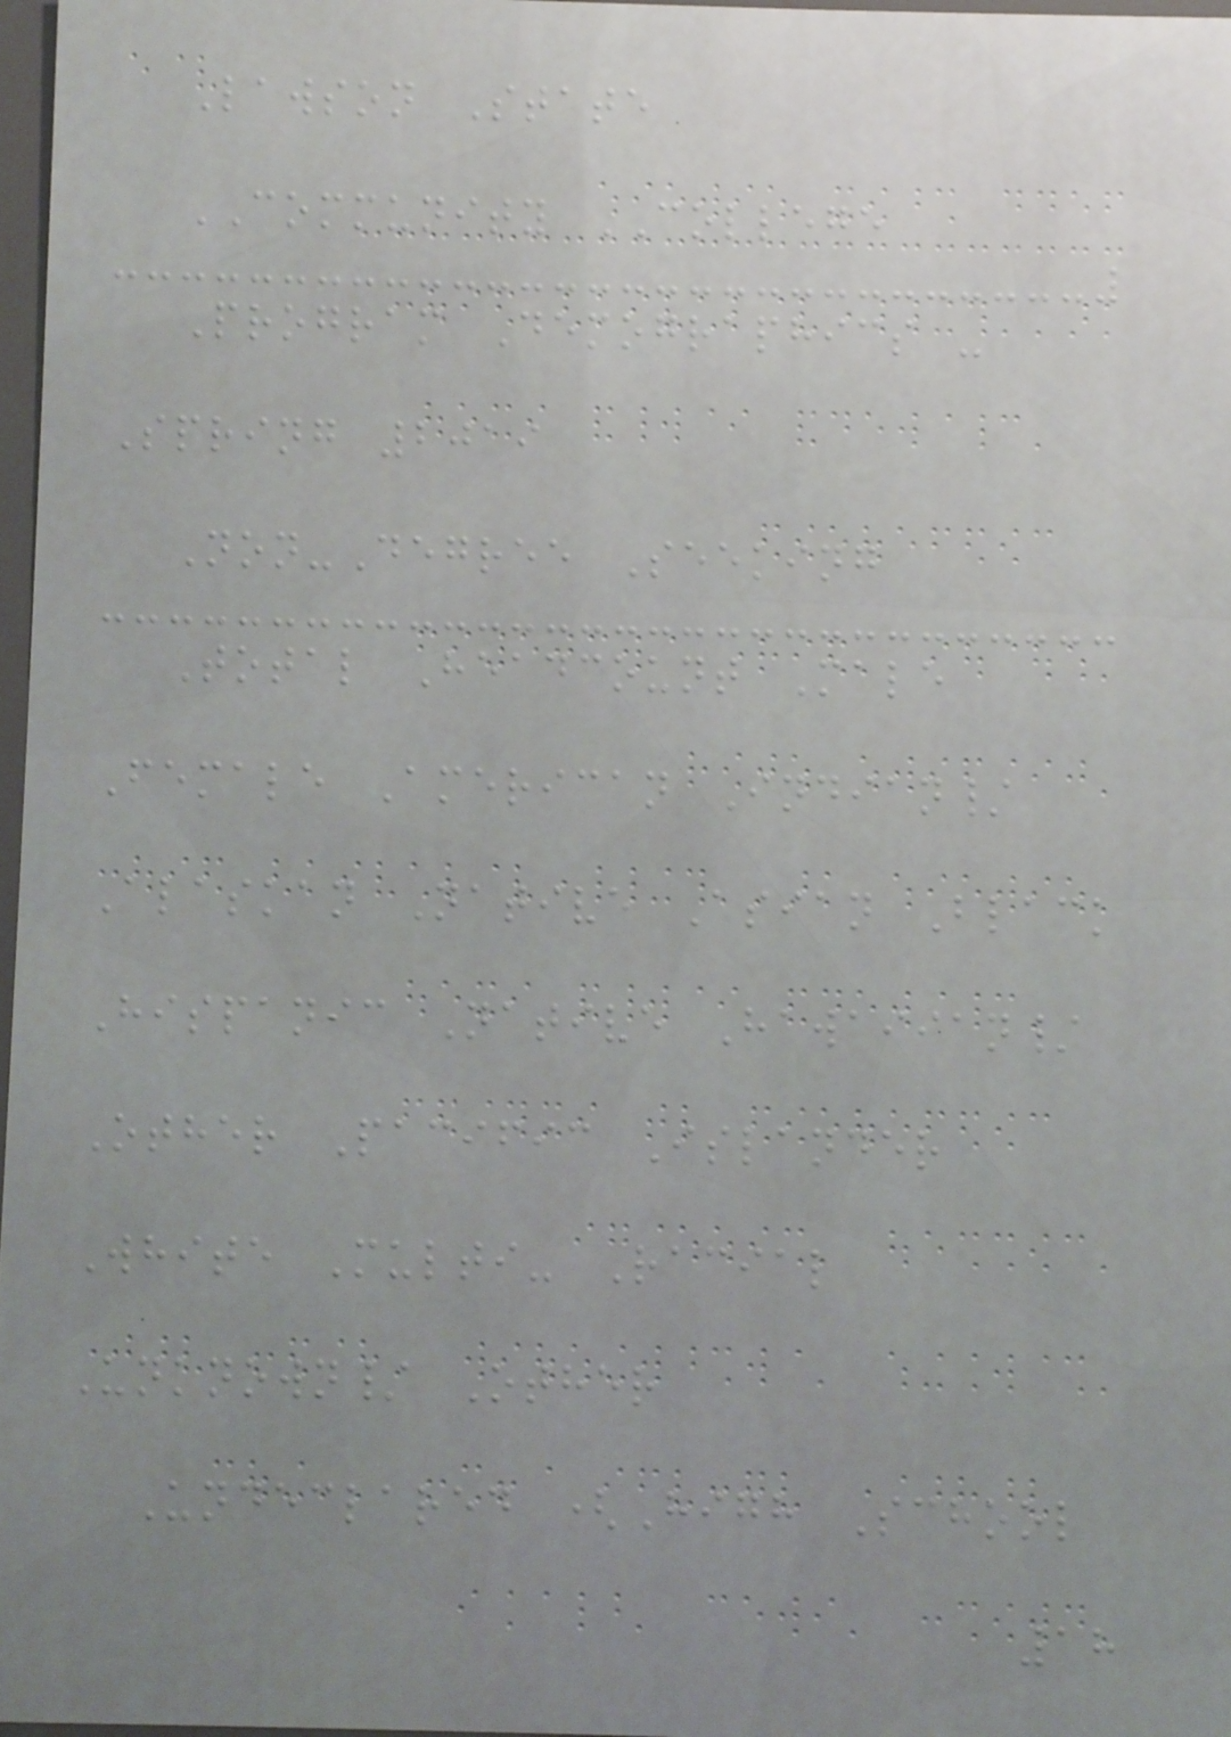Lawson State
COMMUNITY COLLEGE
Program Demographics -
Spring 2019
Non-Degree Seeking
Total Headcount Male
Female American Indian/
Alaskan Native Asian Black
Hispanic Native Hawaiian/
Other Pacific Islander
White Multi- Racial
Unknown/ Other
Undeclared (High School
18
